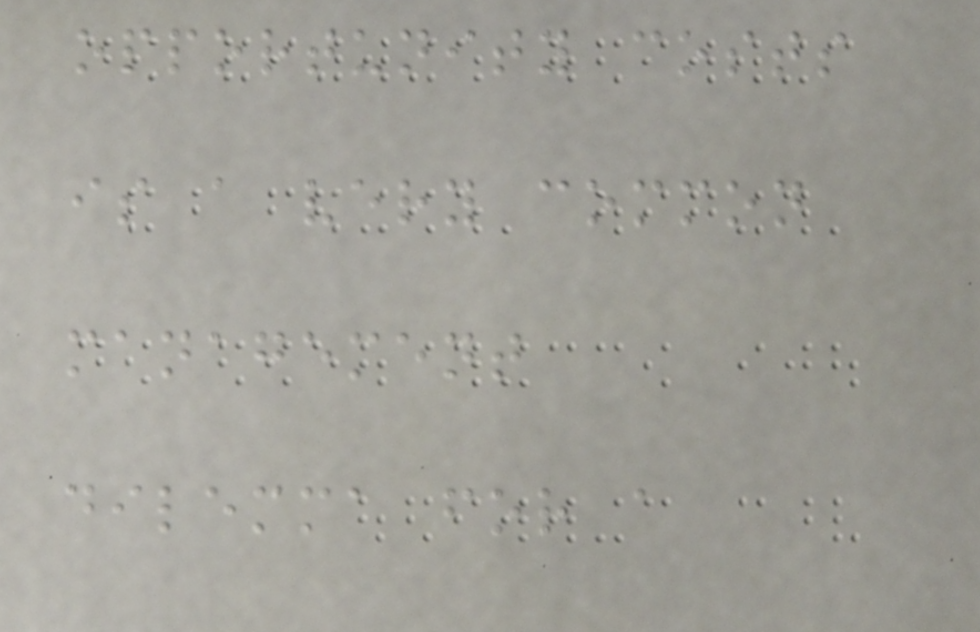opportunity costs
is a very common
management
dilemma for a
